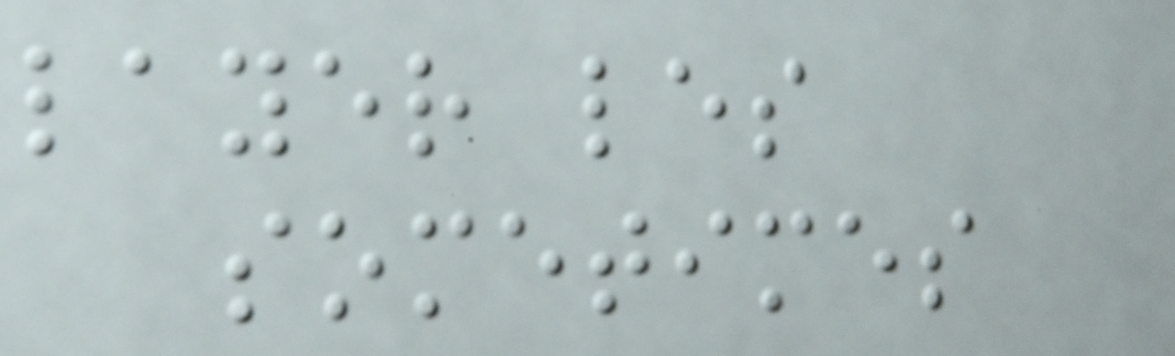layer les
sometimes
